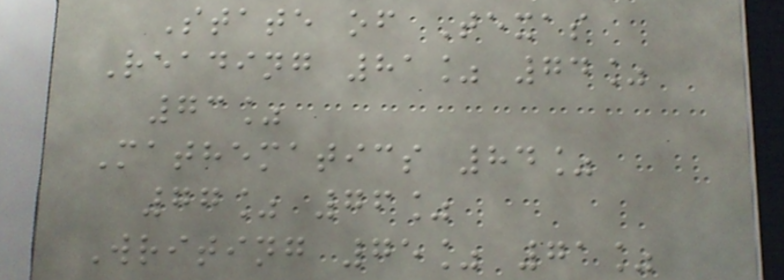State of Texas
Reading 81% 74%
73%
Mathematics 84%
77% 76%
Writing 75% 71%
